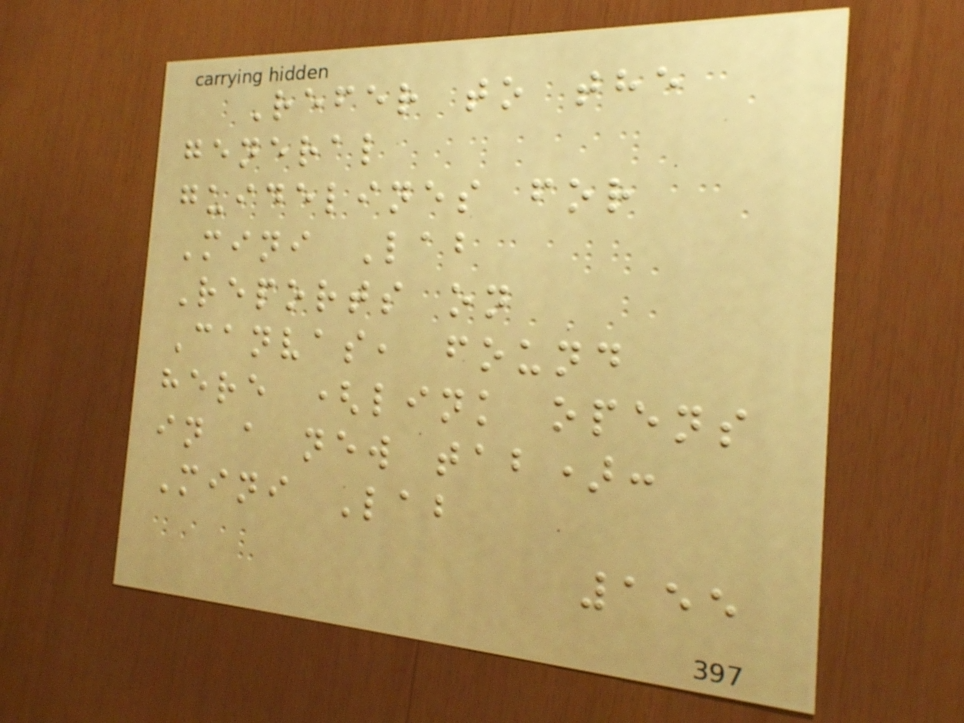Refer to the
general
guidelines for
Mini Lab
Reports on
Canvas, found
here (link opens
in a new tab):
Mini Lab
155
